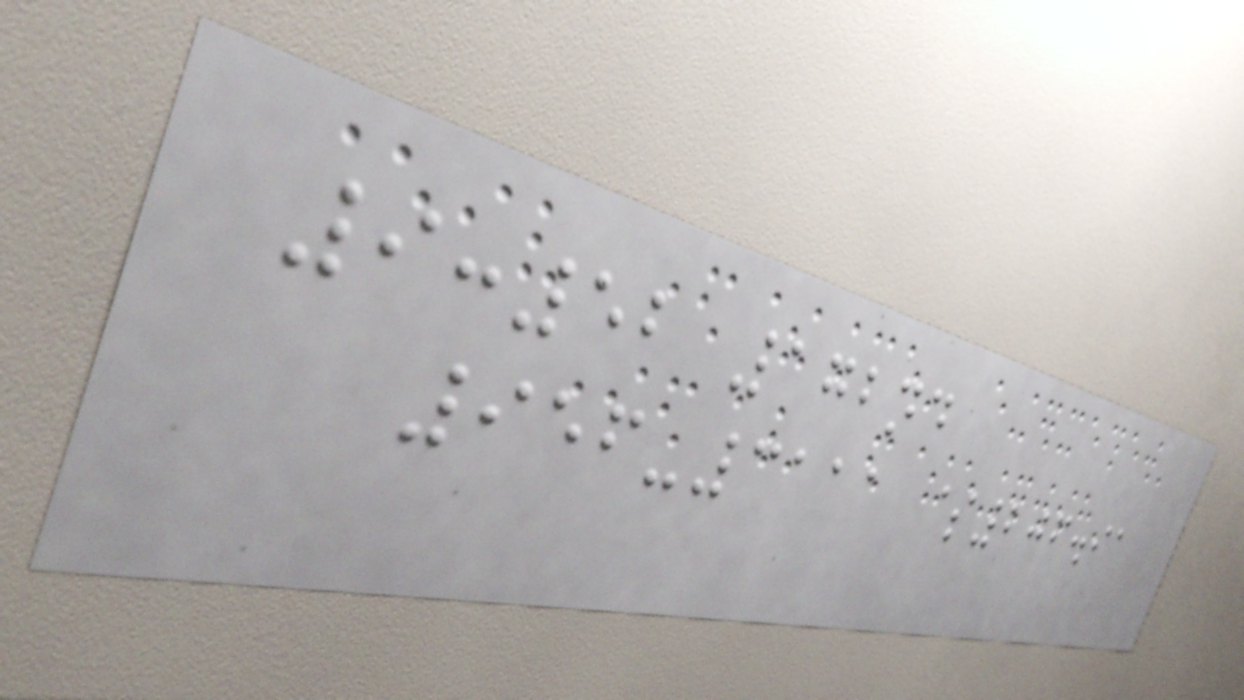9:52 172nd
956-3111 $206.91
